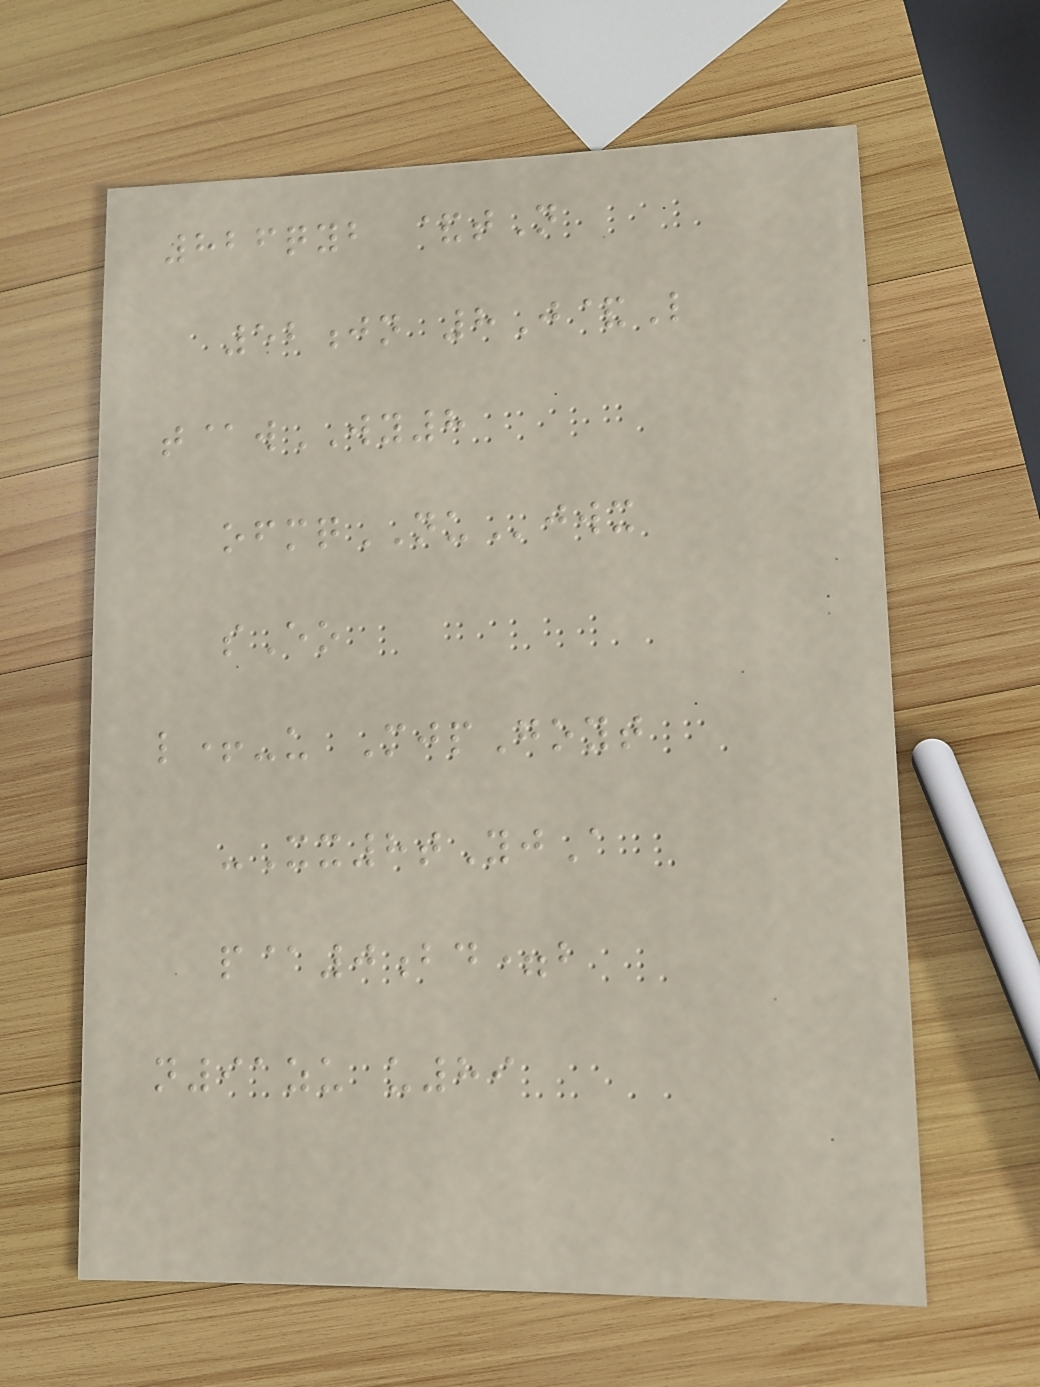826qyb &tN
52jn 8J&L
t@wWY8
ofmqNUjwx
sEo
l+-u MjpGoyt
-Xx8tYjA
p@0bd=b
n91zu u89
